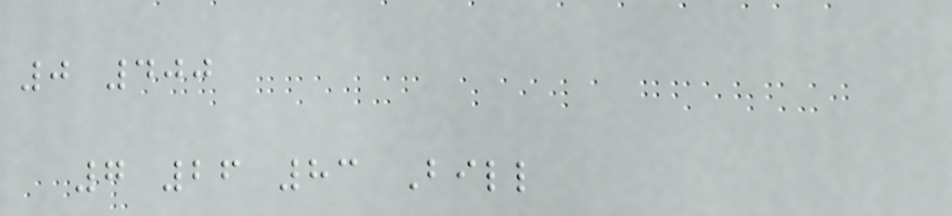0 400
7 26 83 Bill
